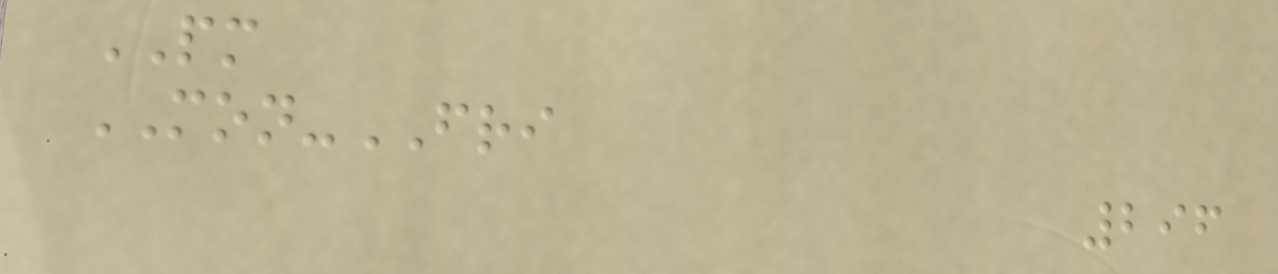PM
MON-FRI
296
